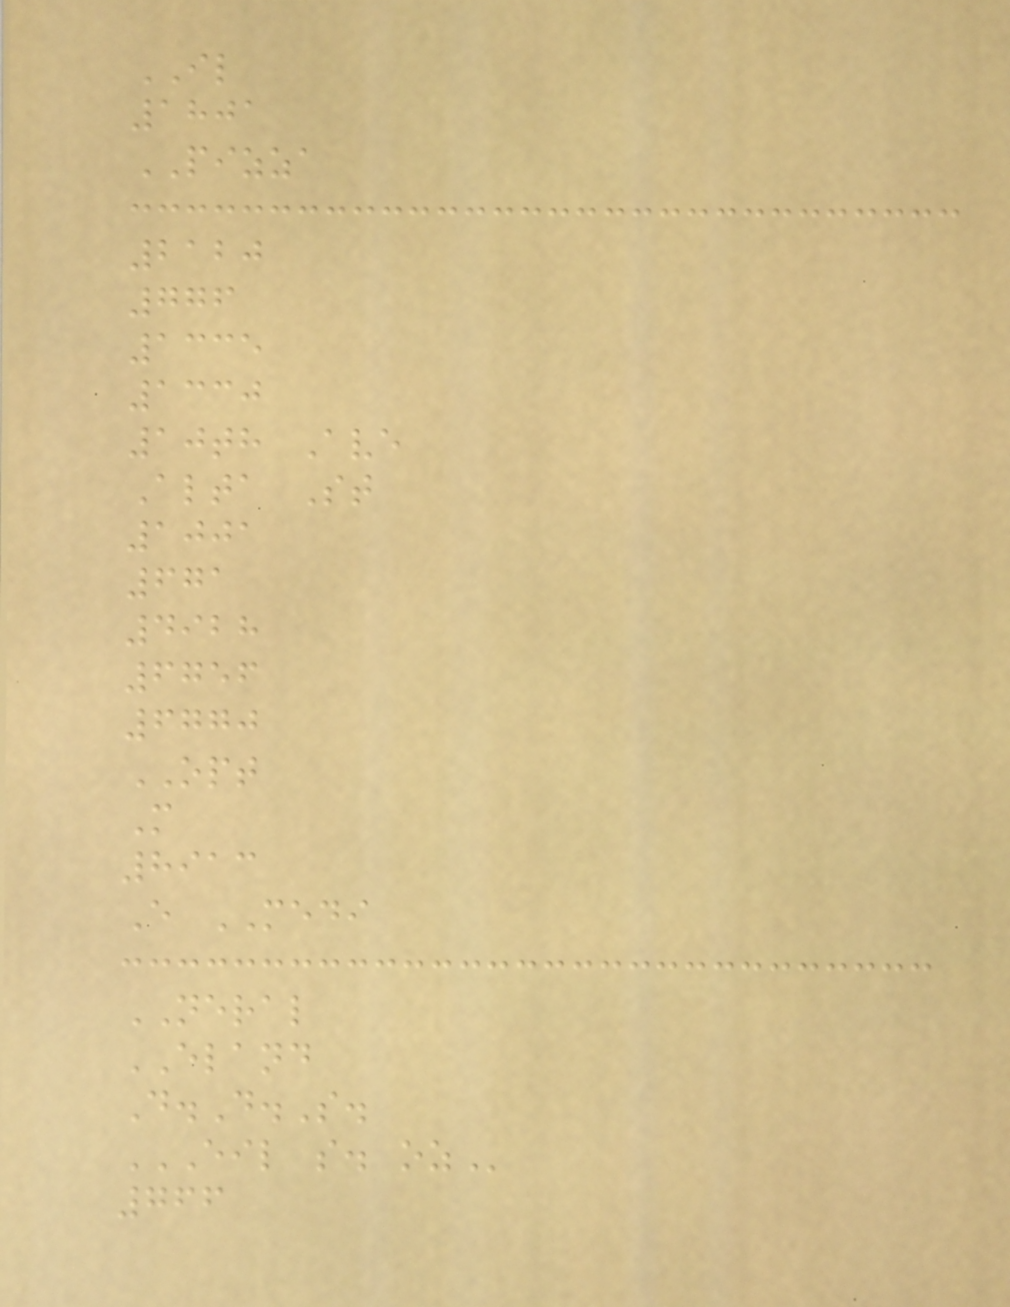IL
1801
PIZZA
2120
776
1335
1330
10th Ave
Alta St
1001
671
4928
6756
6770
OPT
M
8913
E MEDI
NERAL
ELAND
D.D.S.
EIL S. OZ
766
